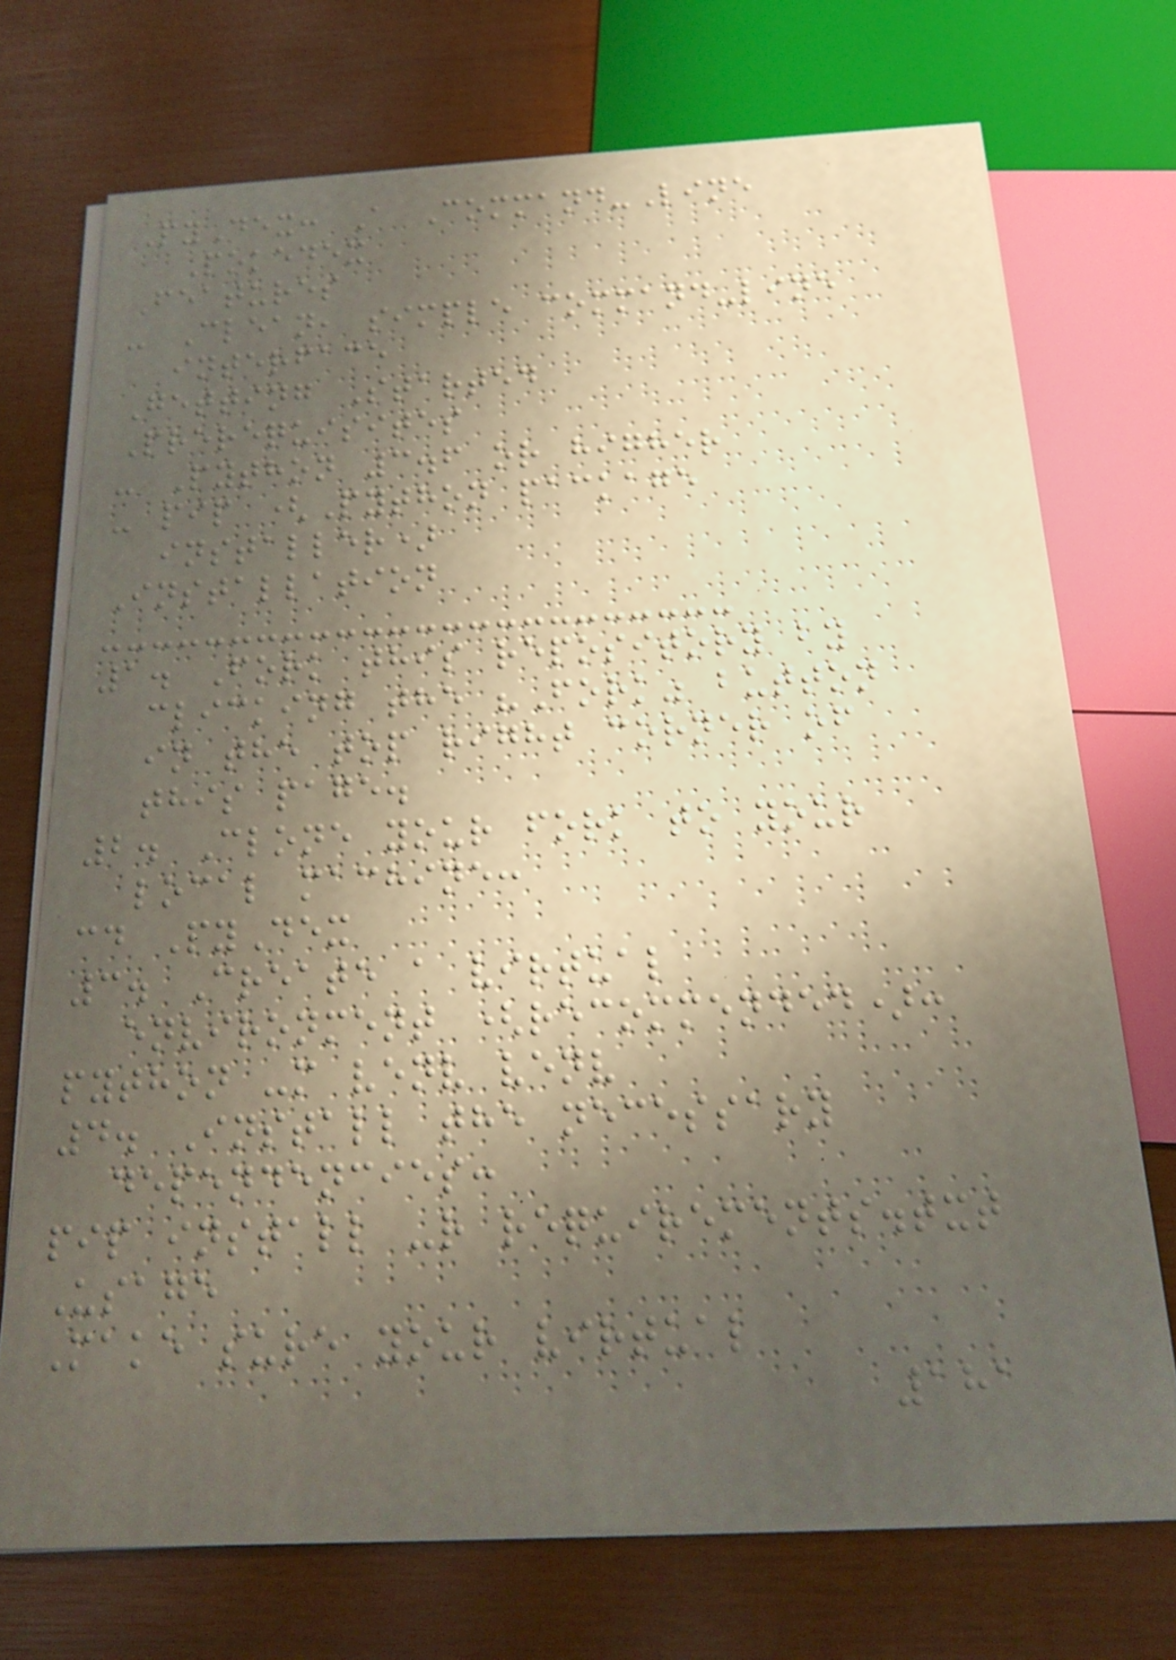PyDex: A Command-Line
Pokedex
Features
- Clean, simple command-line
interface
Getting Started
Prerequisites
- Python 3.6 or higher
- pip (Python package
installer)
Installation
1. Fork this repository by
clicking the "Fork" button
in the top right corner of
this page.
2. Clone your fork to your
local machine:
cd PyDex
3. Create a virtual
environment (recommended):
python -m venv venv
4. Install the necessary
dependencies:
pip install -r requirements.txt
Usage
Make sure your virtual
181
